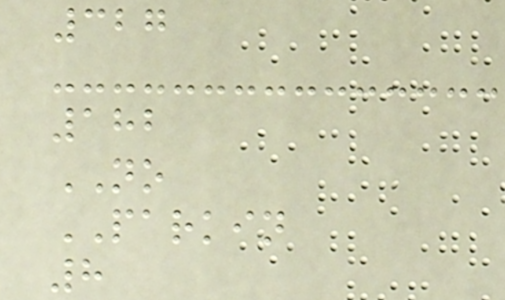327
182
NO
PARKIN
8
